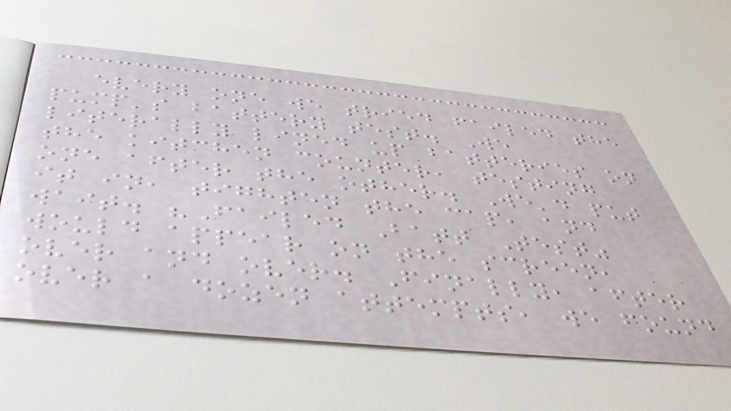every one we tried failed the
pump's battery test. We
literally lined up batteries on
the kitchen counter, testing
one after the other. We'd put
it in, tighten the cap, and
wait. "Failed Batt Test"
would appear on the screen,
over and over. Finally, after
over a dozen attempts, we found
